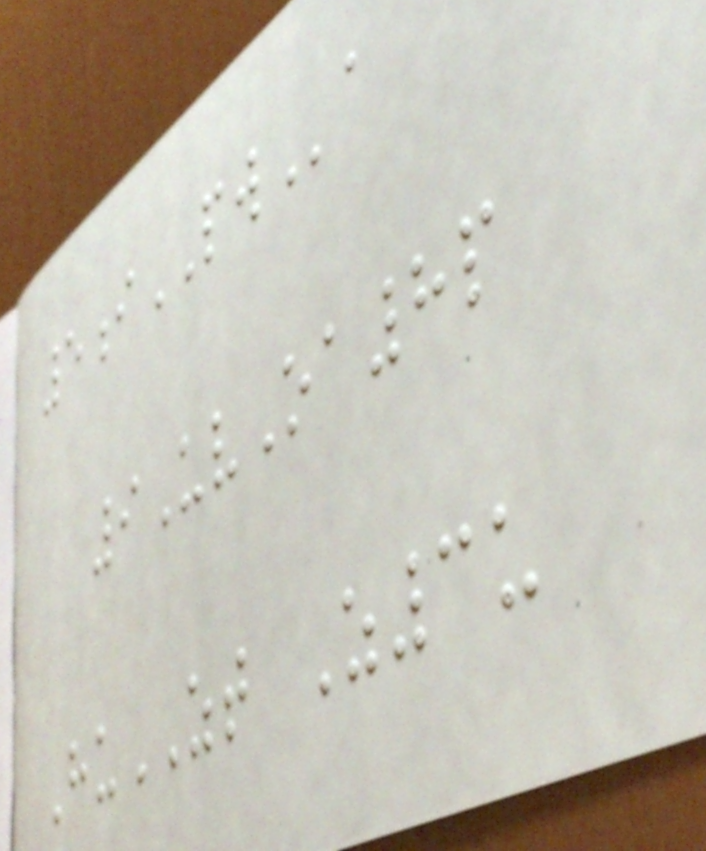5iPWa
9UvOa8p
HuZT Z3u
